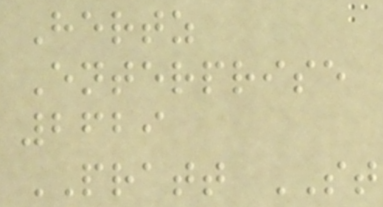Hertz
Enterprise
2629
PRATT ST
